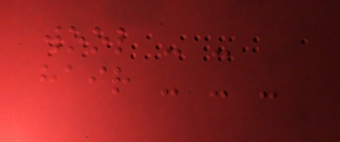wool - -
hair - - -
